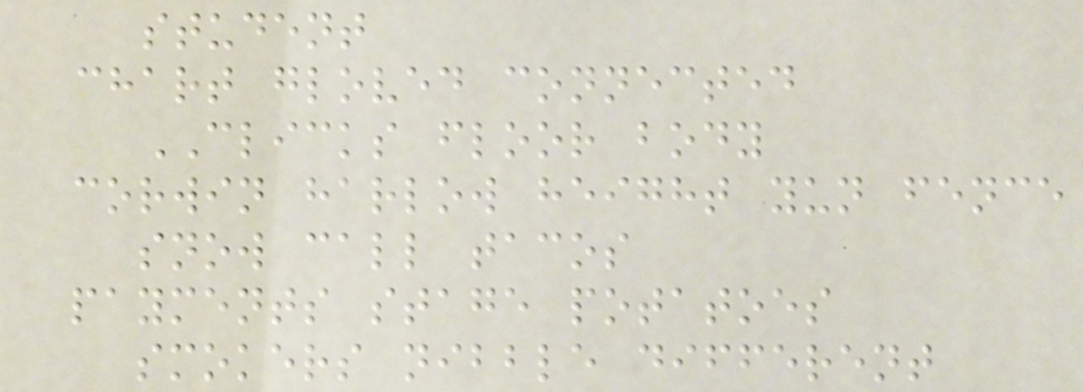student
chart gloved connected
CLICKS floor body
corwin harlow height yun fence
snow call tacos
payments stage potatoes
smokers nibble different
